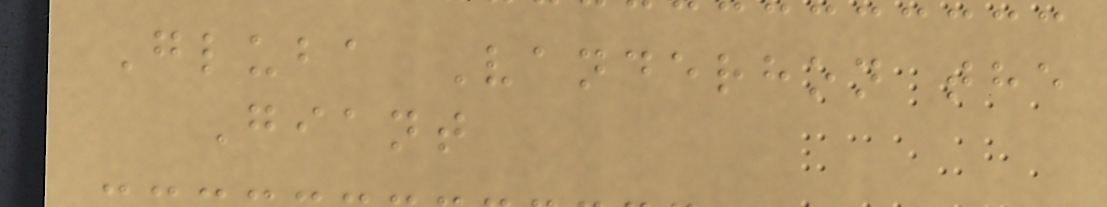Gluba Vanderhon the
Giant
